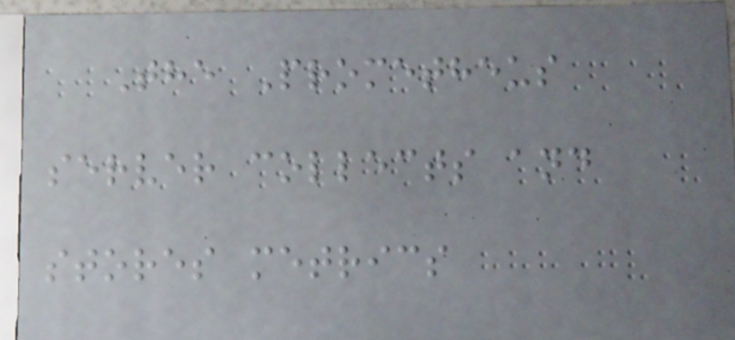The Prometheus
server collects and
stores metrics
